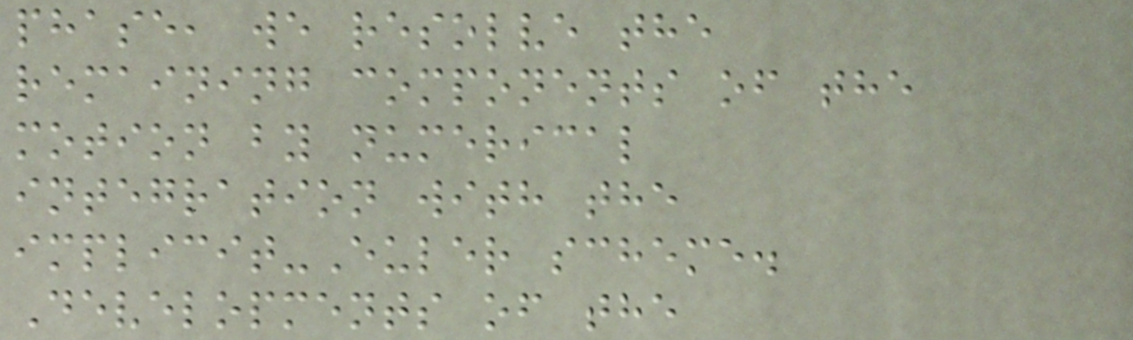phase, we resolve the
remaining components of the
motion by numerical
integration with the
implicit-Euler scheme.
Developments of the
